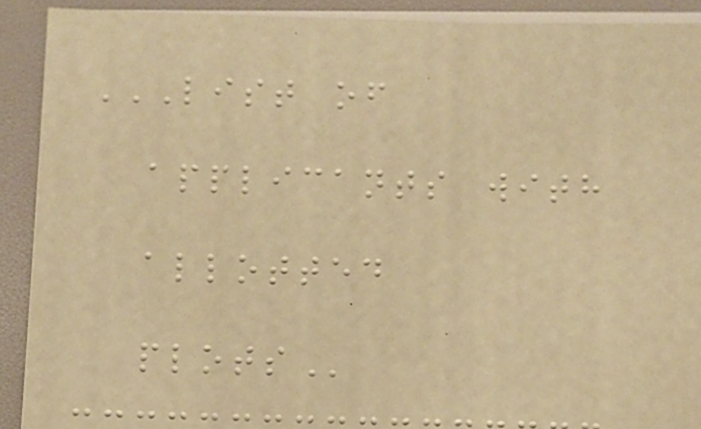LIST OF
APPLICANTS WITH
ALLOTTED
PLOTS
